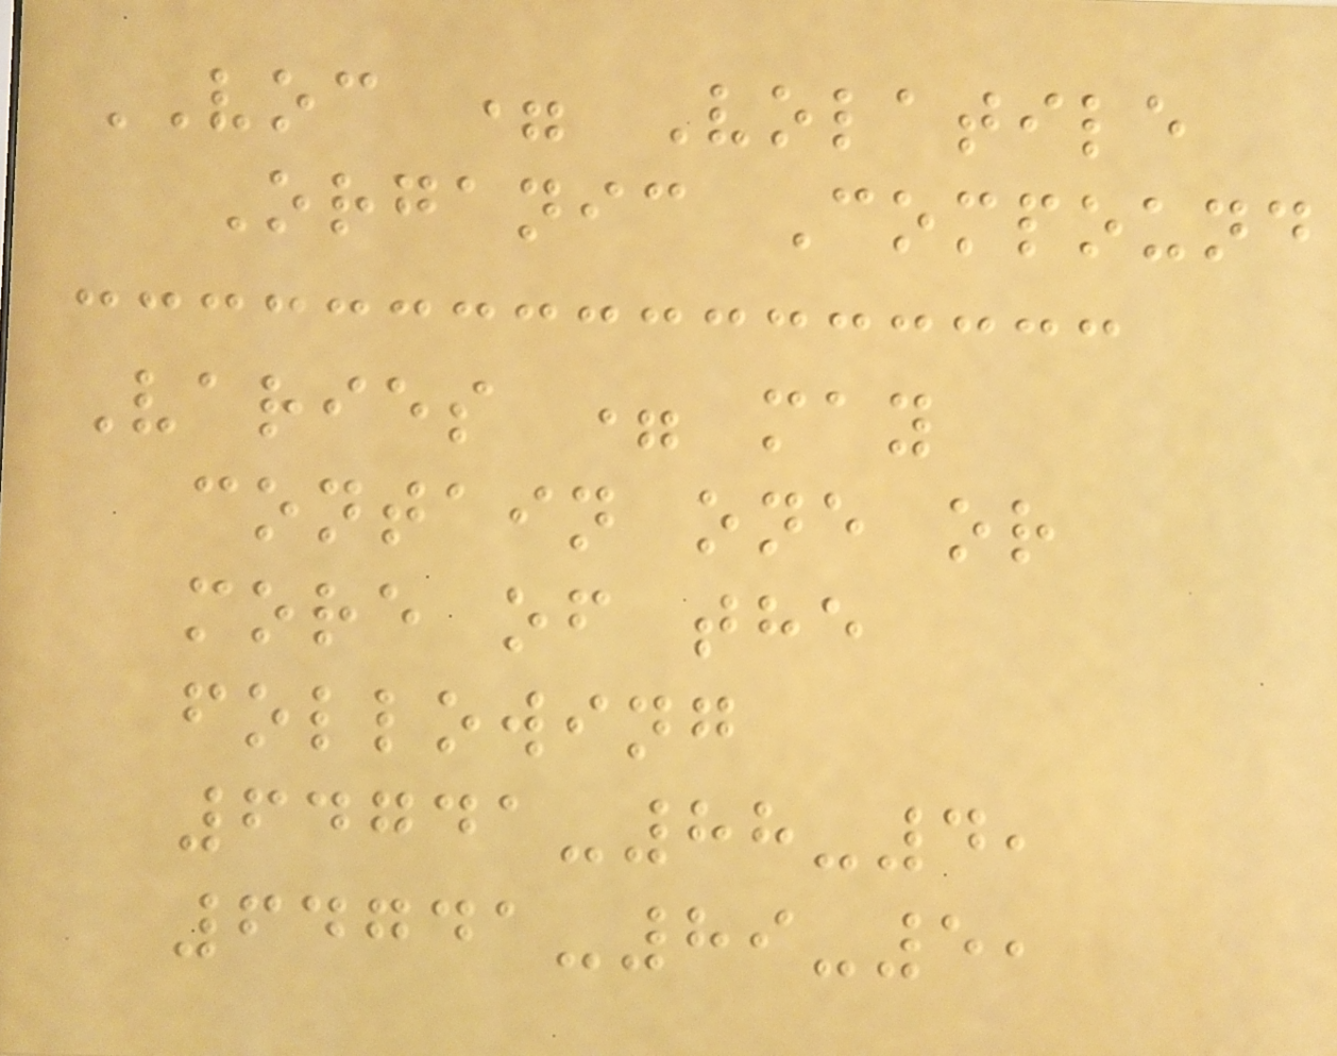VOC = Volatile
Organic Compound
Varies = may
contain one or
more of the
following
64741-88-4,
64741-89-5,
